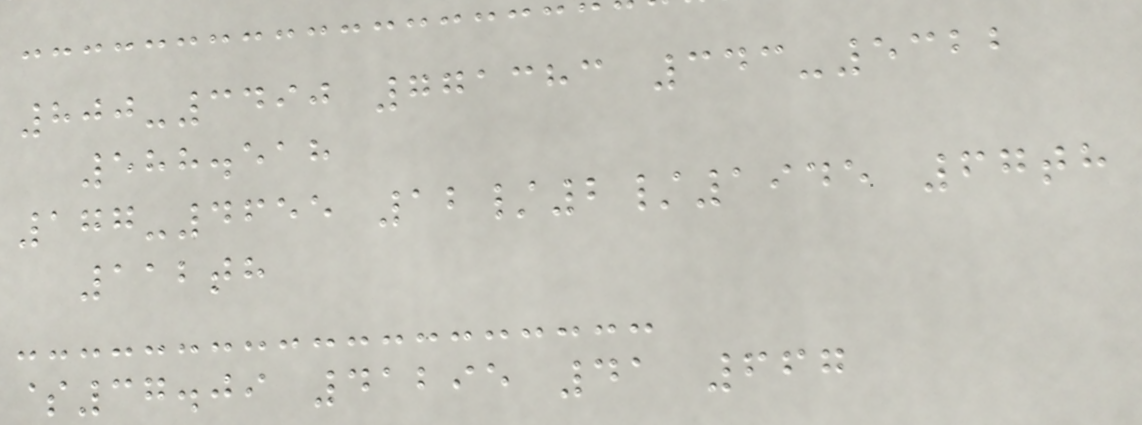800-3490 771383 343-5322
588.518
177-4655 12/2/1945 67th
112th
$37.09 41295 41 667
